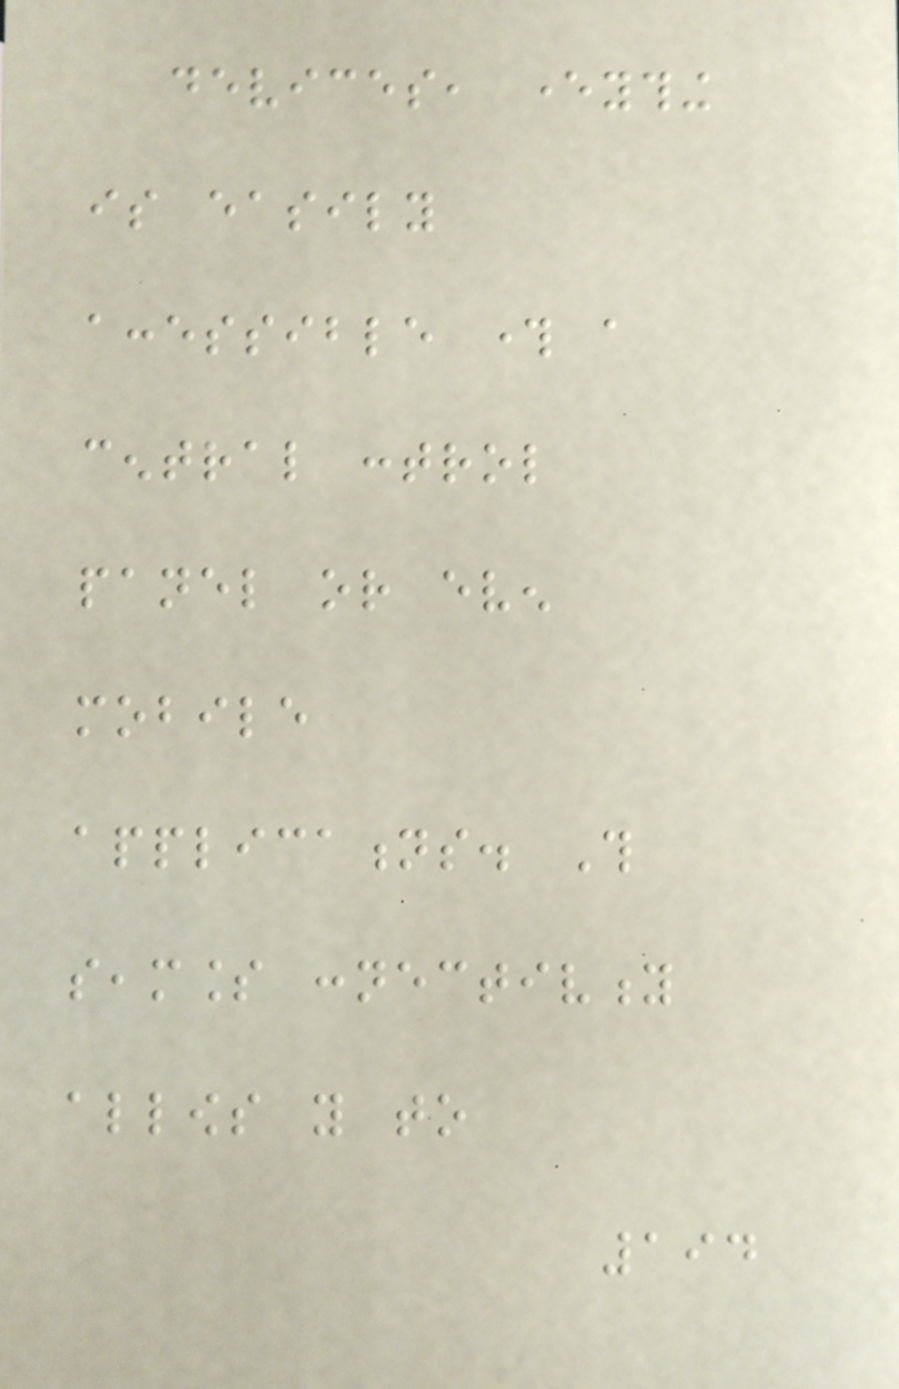devices, everything
is easily
accessible through a
central control
panel or even
mobile
applications. This
seamless connectivity
allows you to
194
